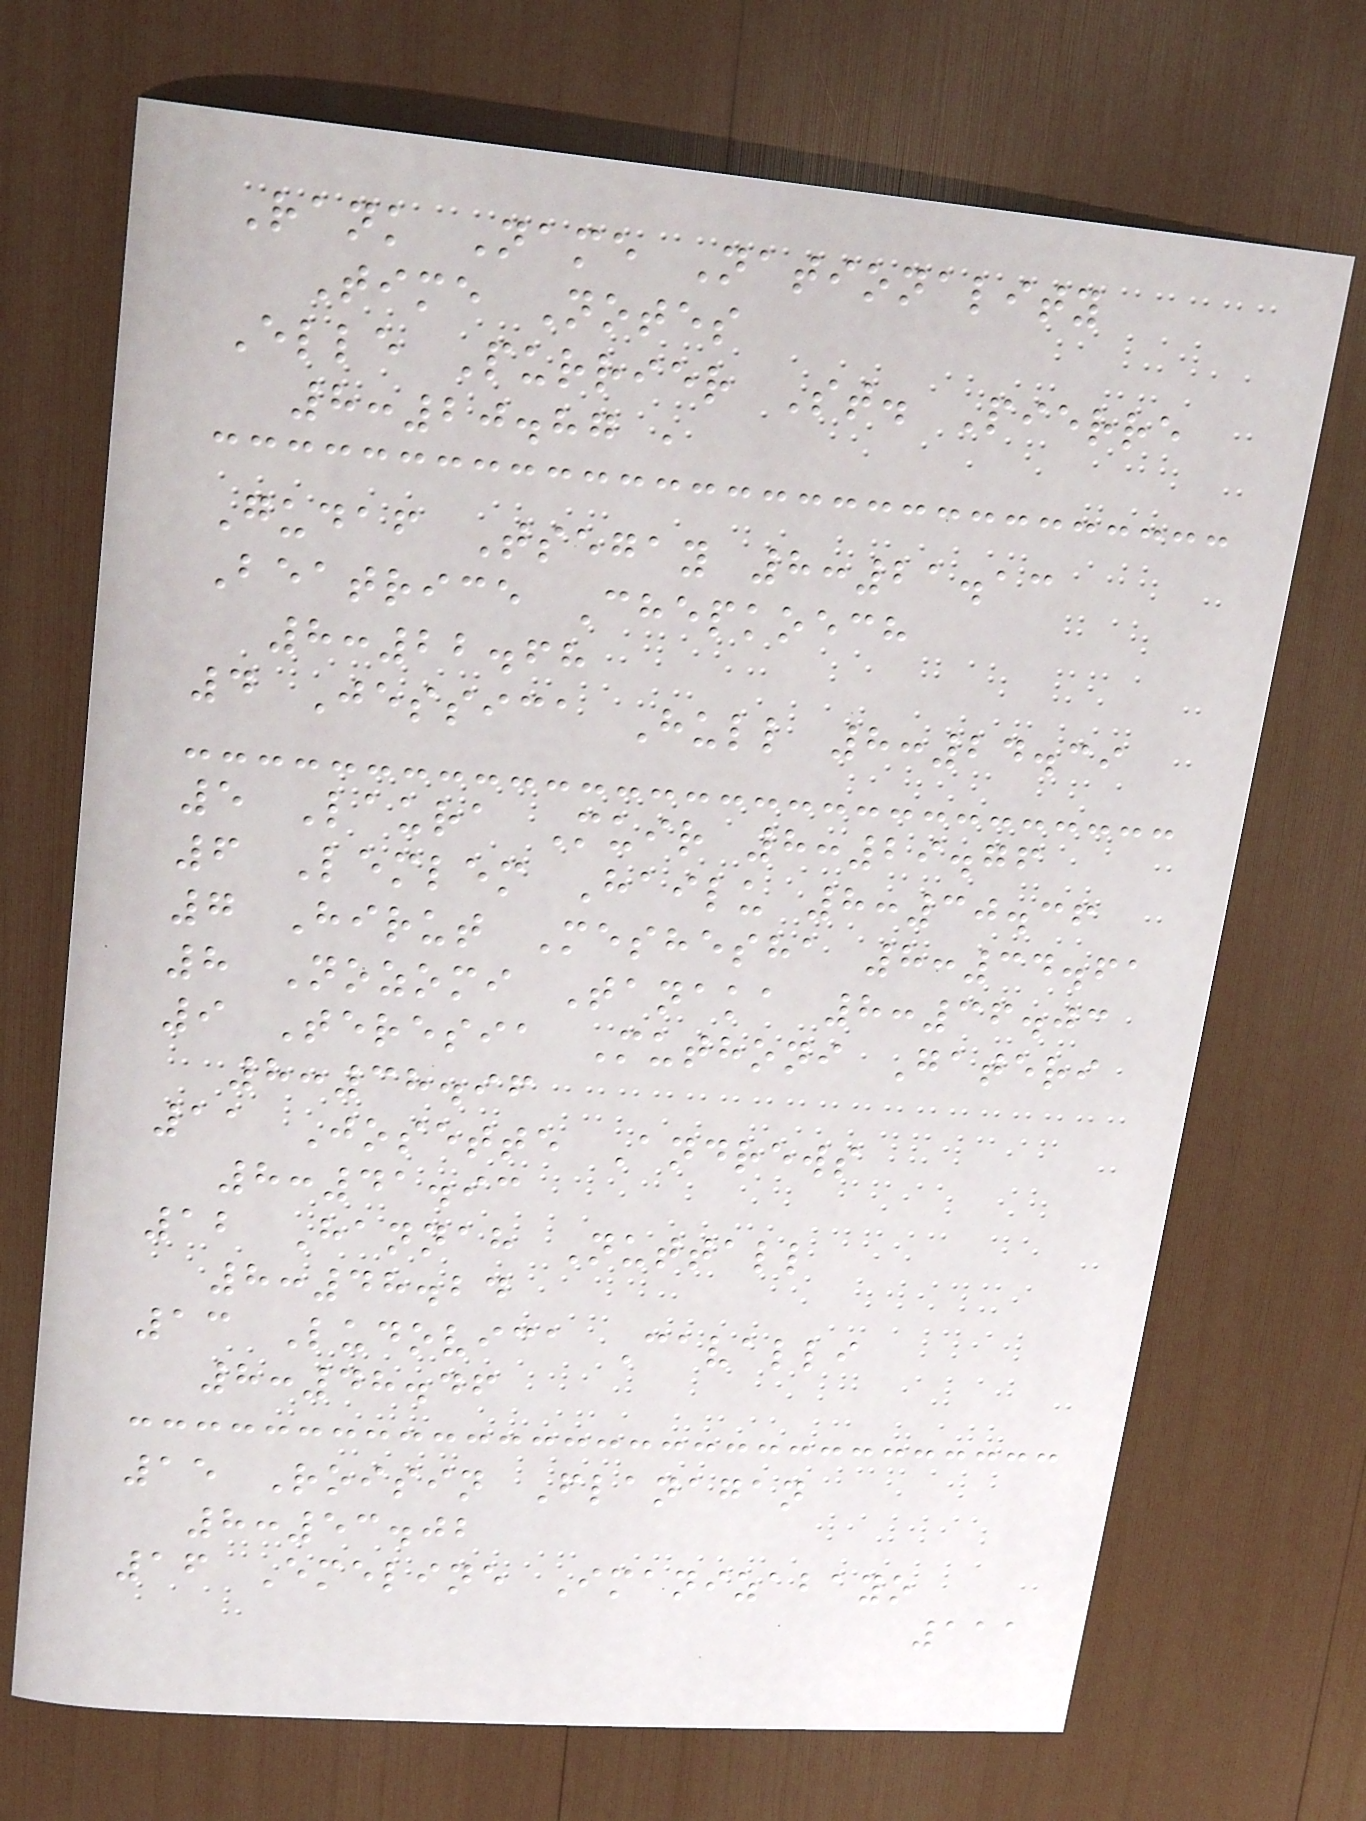Rank Name Nationality
Time Notes
Elle Purrier St. Pierre
8:20.87 ,
Gudaf Tsegay 8:21.13
Beatrice Chepkoech
8:22.68
4 Jessica Hull 8:24.39
5 Laura Muir 8:29.76
6 Lemlem Hailu 8:30.36
7 Hirut Meshesha 8:34.61
8 Nozomi Tanaka 8:36.03
9 Teresia Muthoni Gateri
8:38.96
11 Josette Andrews
8:41.93
12 Hannah Nuttall
8:48.24
13 Ludovica Cavalli
8:48.46
15 Roisin Flanagan
8:53.02
16 Emeline Imanizabayo
111
